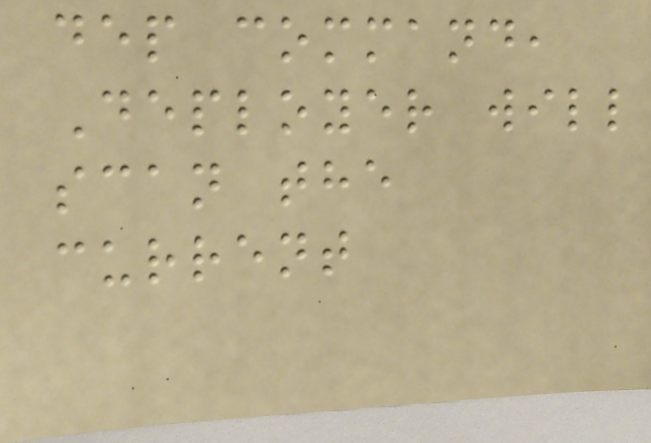dep command,
Deployer will
scan the
current
